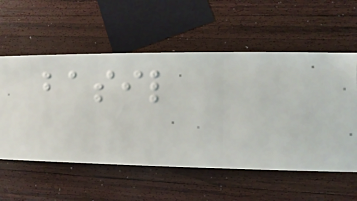basil
